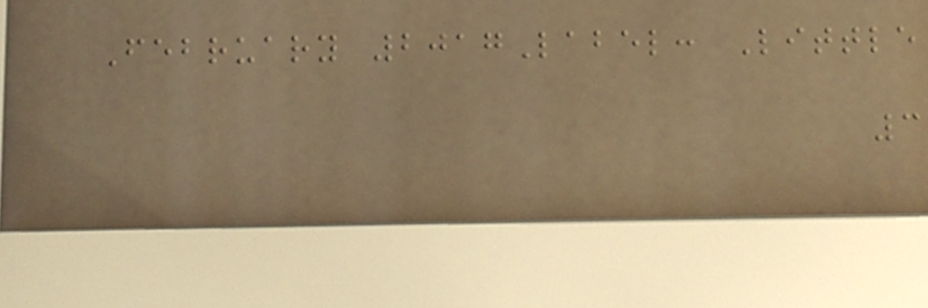February 2017Label: Little
3
